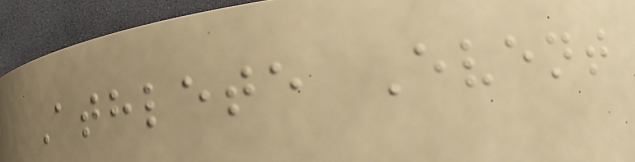Athlete Event
